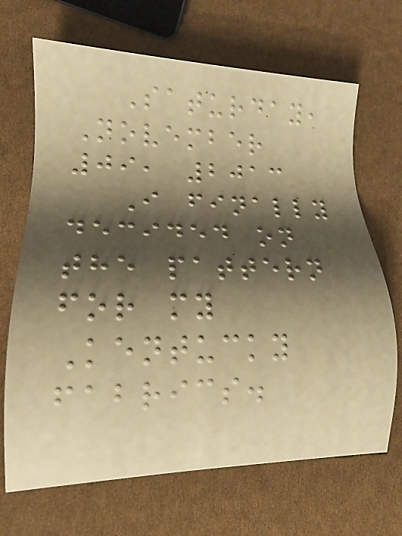Saturday,
November
09, 2013
I finally
decided on
the pattern
for my
Kentucky
fabrics.
